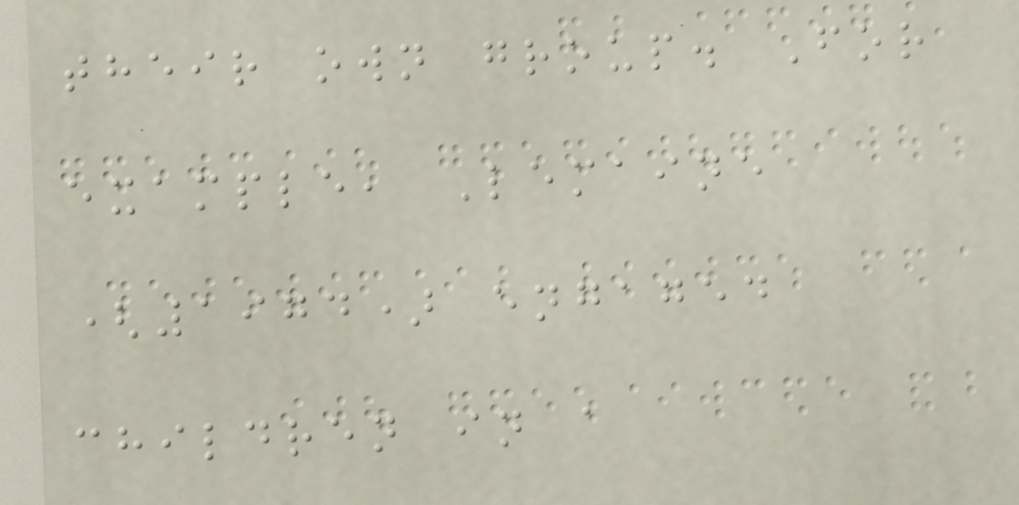their own group. For
example, Lemaine
(1974) engaged
children in a
